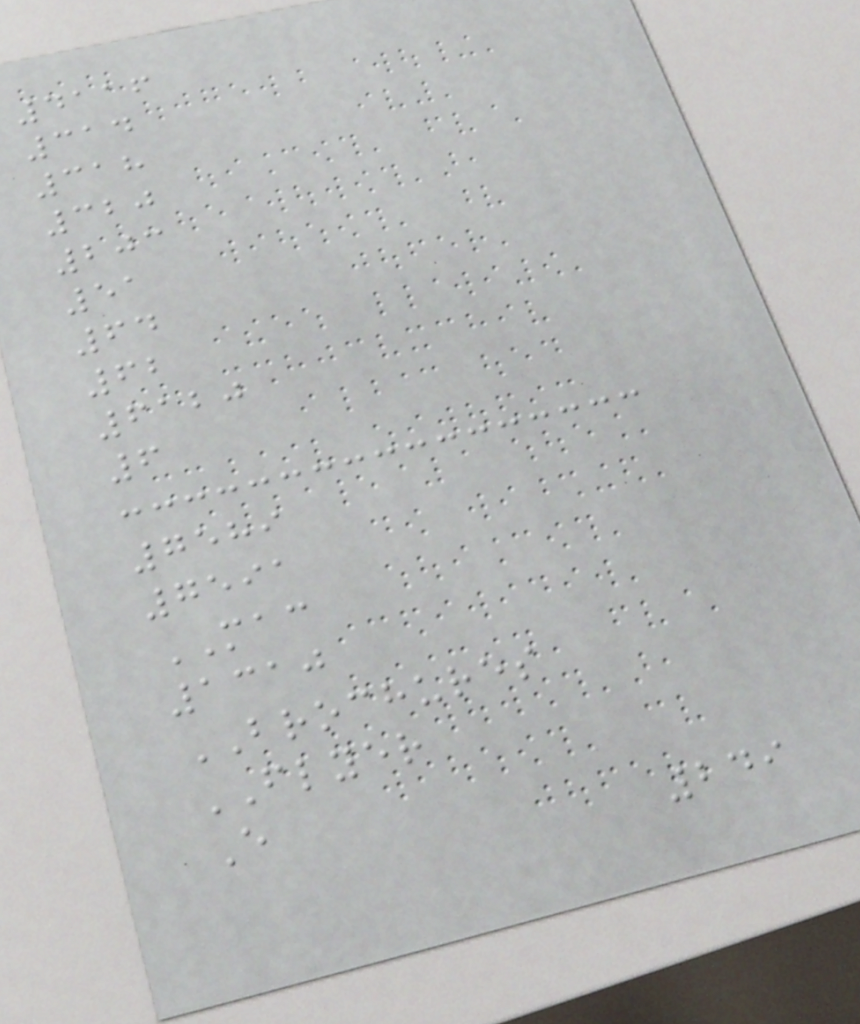4116
314
318
320
203
51
64
62
6120
6
7589
7591
MAC
1310
BROCHURES
FLYER
E
249
